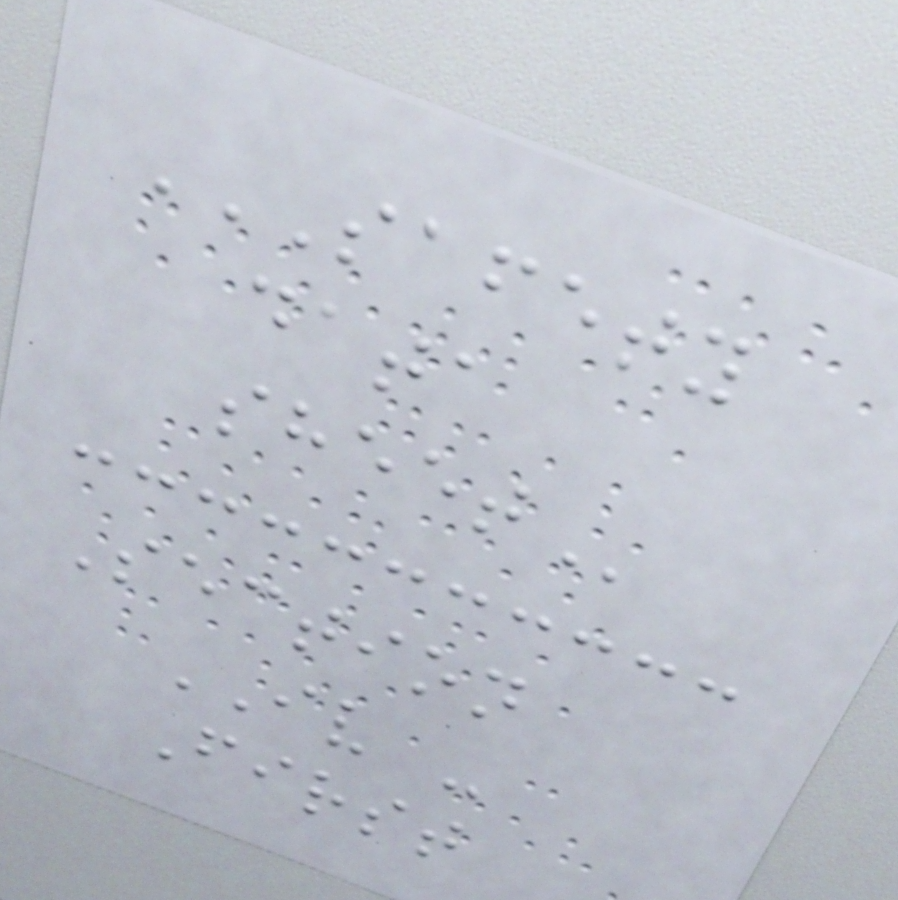SAFETY
DATA
SHEET
Section
IV -
First
